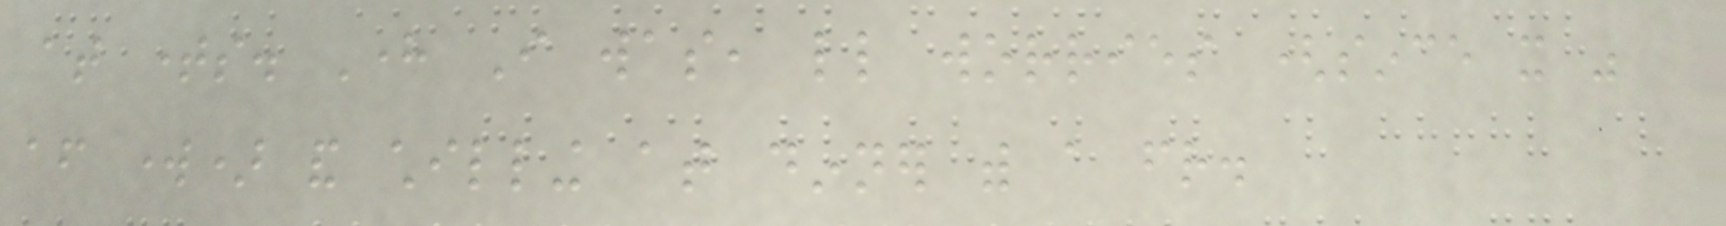at times. Here I was, little worries (since it was
after work) and chilling at dinner with a friend.
